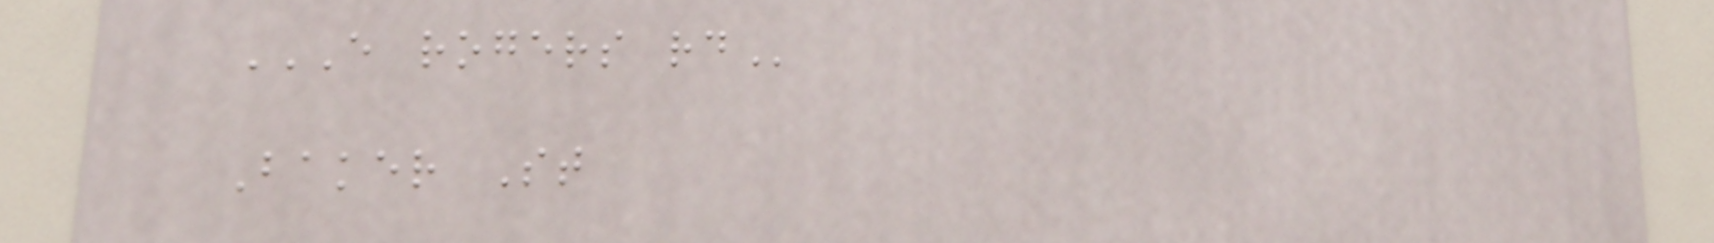E ROGERS RD
Baker St
